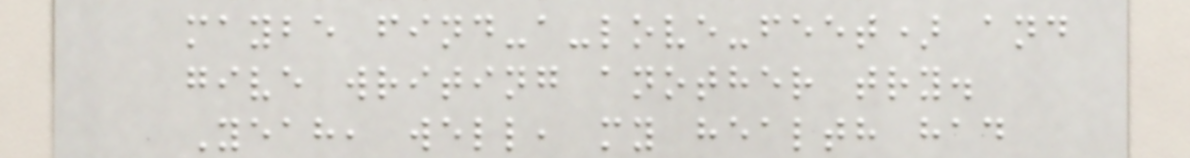maybe find-a-love-feet) and
give writing another try.
Yeah, well, my health had
